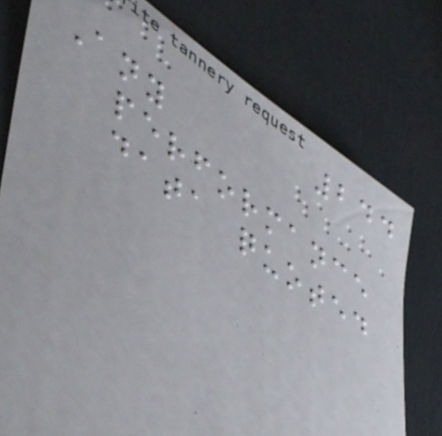244
Any
performance
data quoted
